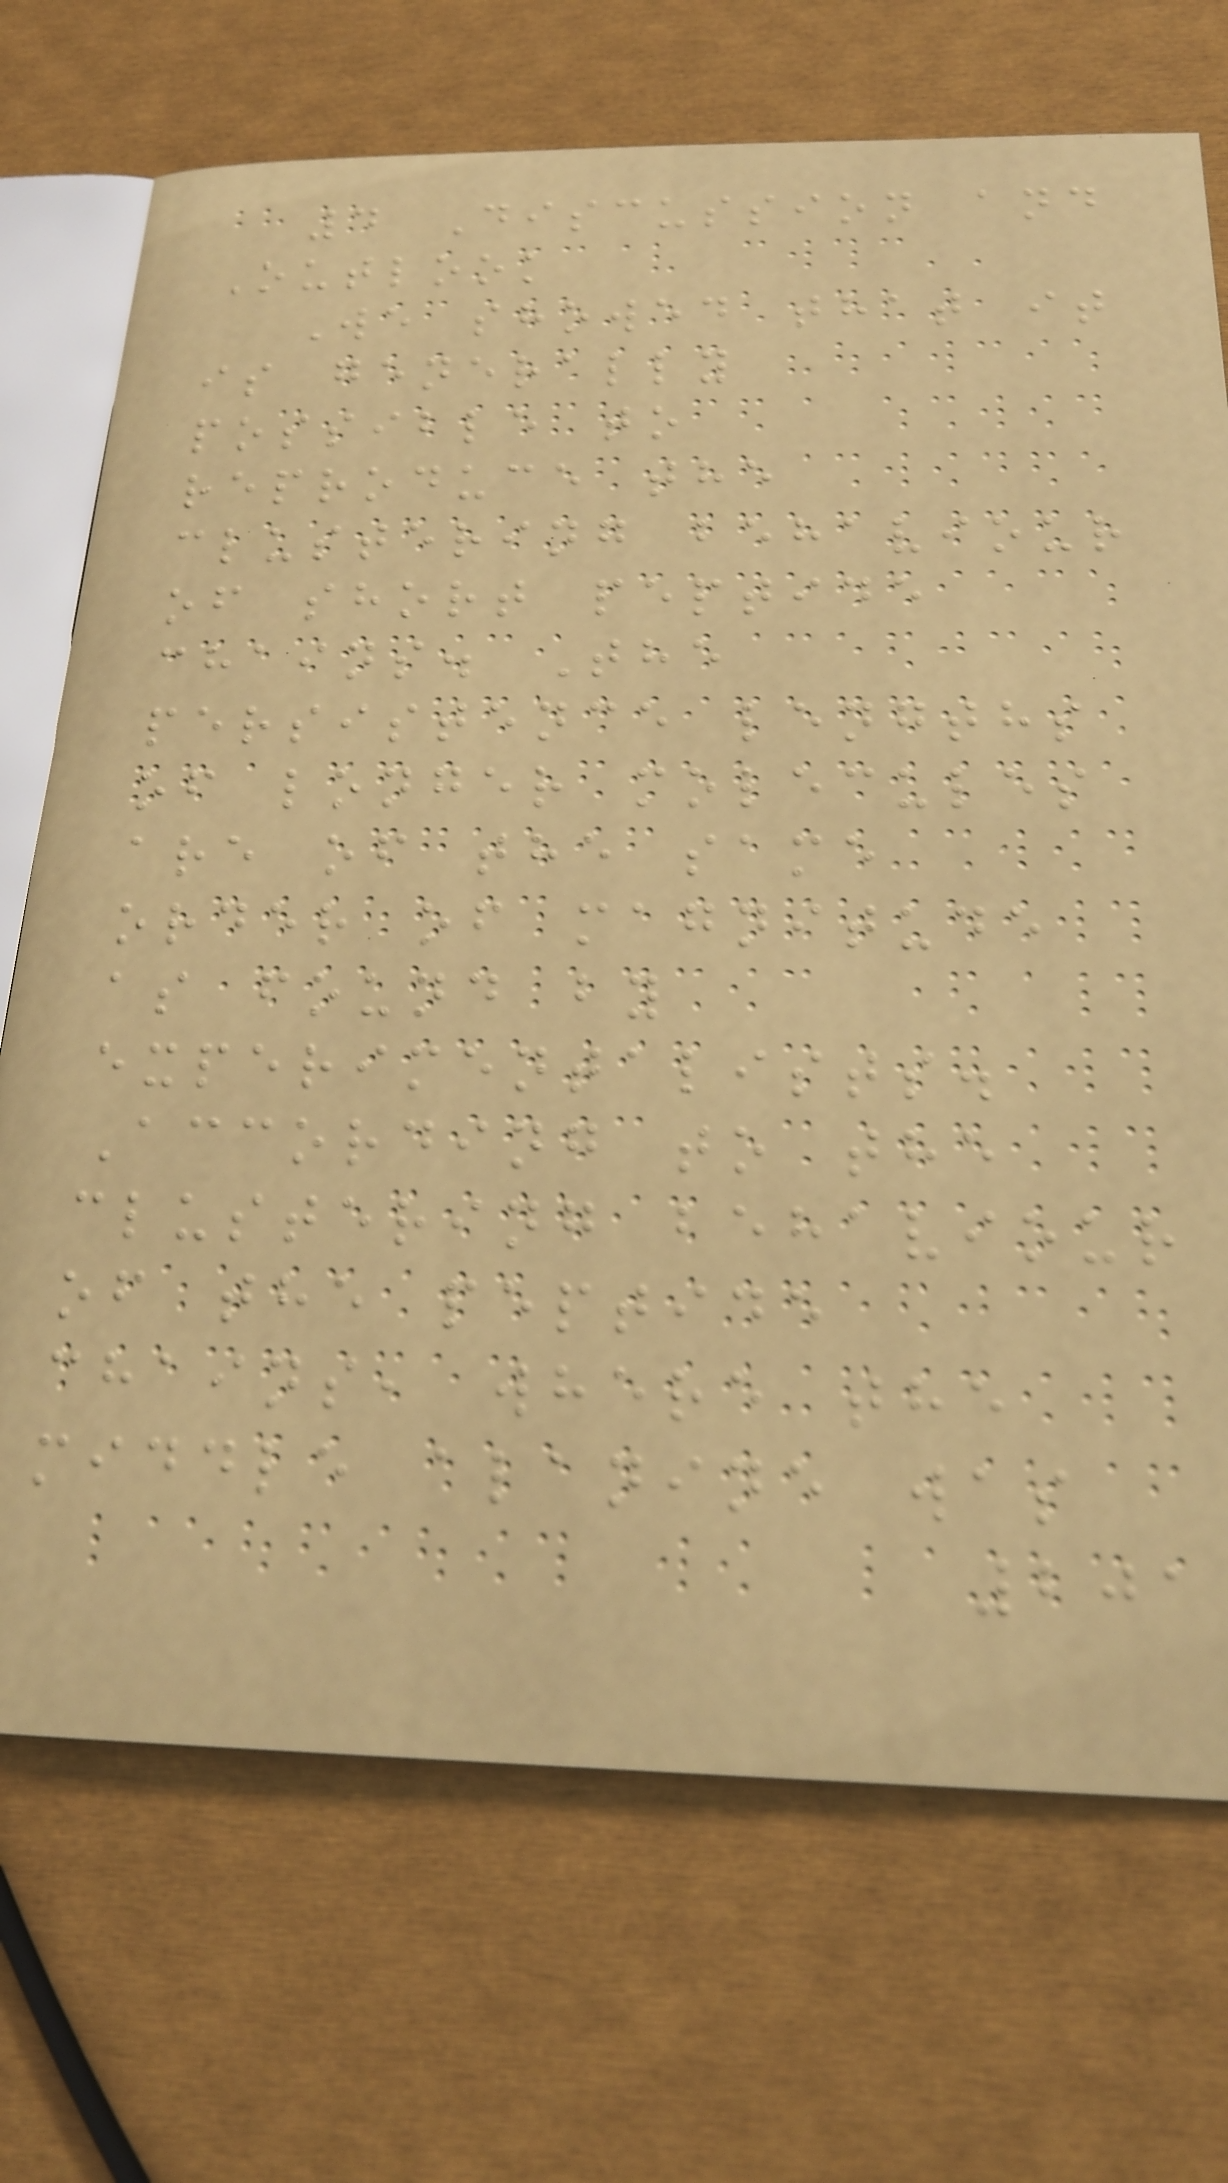4 Discussion and
Outlook
We showed that it
is generally
possible to
reproduce the
clustering behaviour
of short peptide
chains. The
persistence lengths
of longer molecules
are of the same
order of magnitude
as found by
experimentalists.
According to the
clustering behaviour
of the peptide
chains, where the
middle alanine was
201
